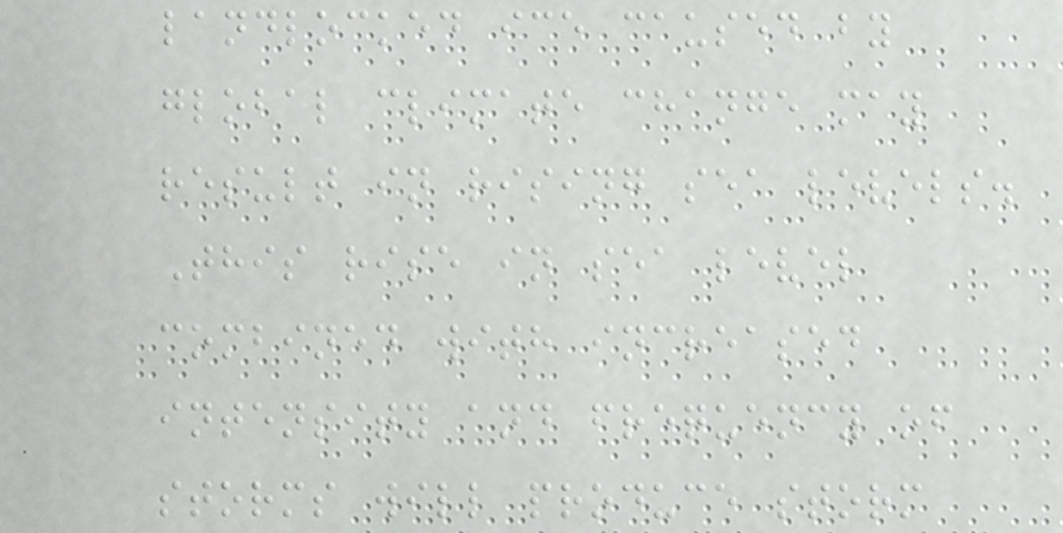landlocked ice caused by
global climate change may
result in rising sea levels.
This rise in sea level
combined with increased
intensity and frequency of
storms will produce storm
